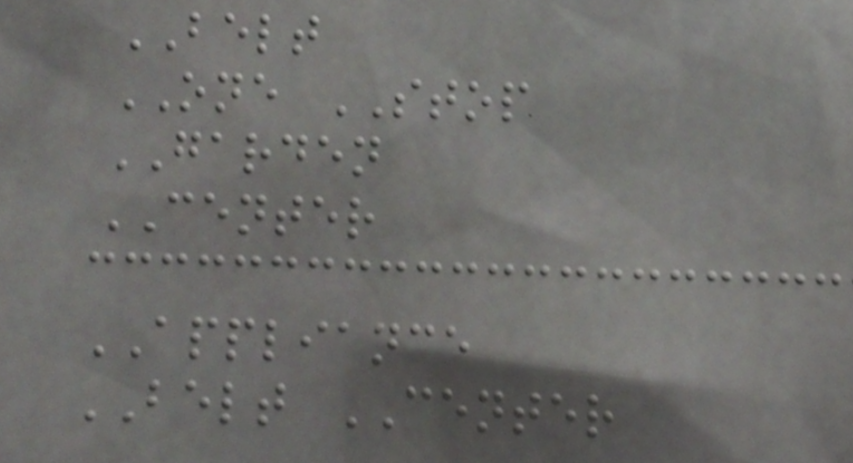BELT
ONE STOP
GARDEN
CENTER
APPLIANCE
BELT CENTER
